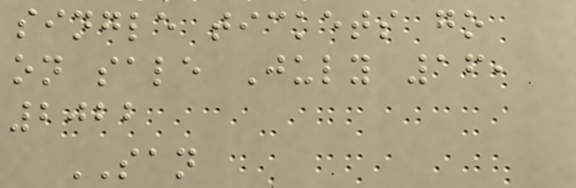single tickets go
on sale July 16,
2022
SAN
